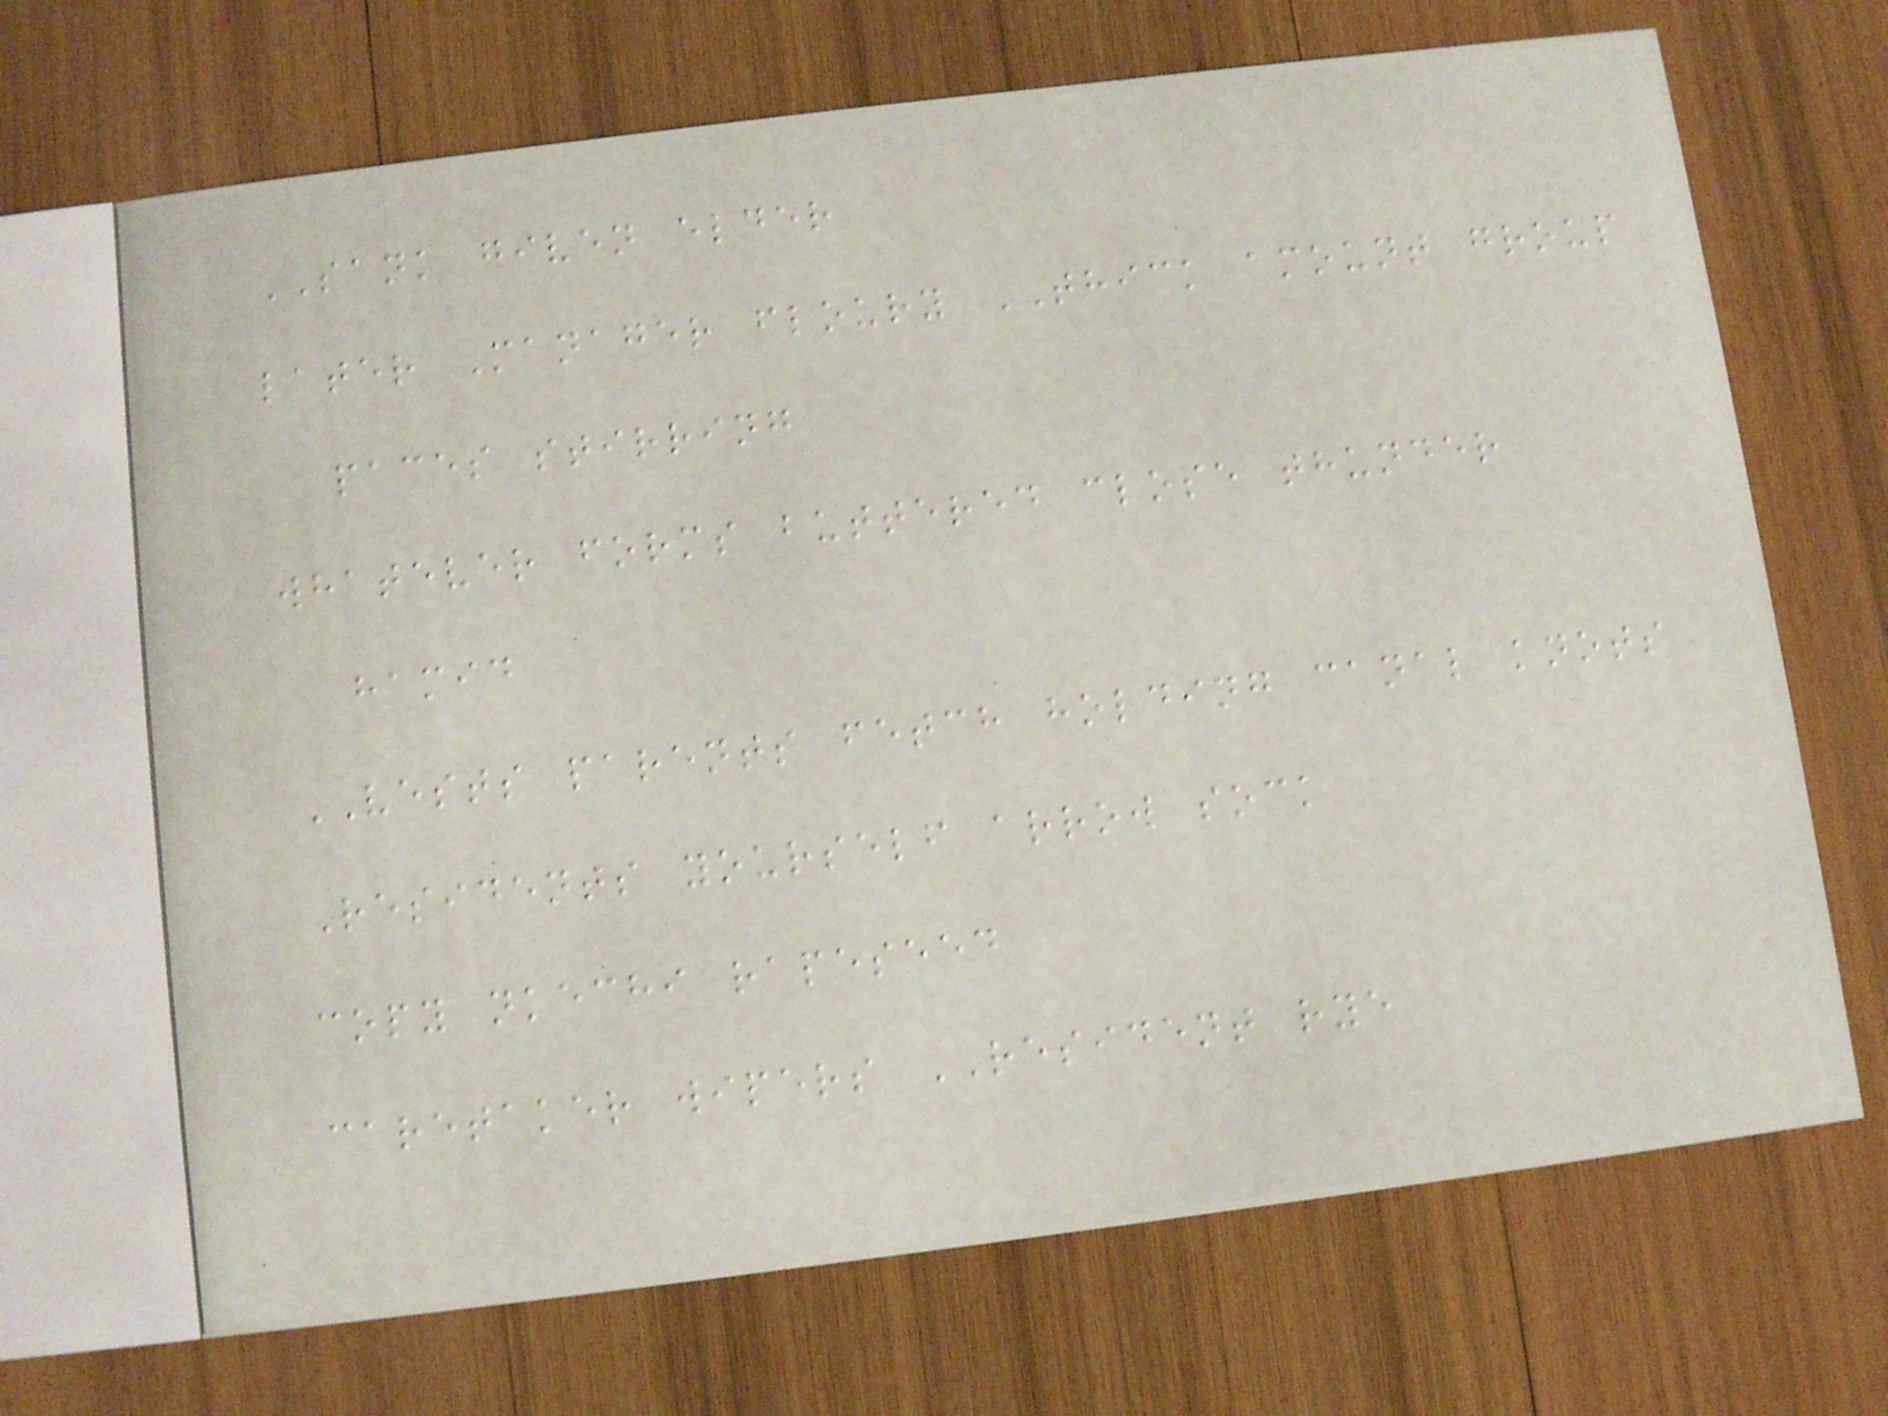SANK given elder
later Manager floury THICK amount group
paces stirring
whatever forms buttered close thunder
hamid
VESTS parents fetch holding canal knots
Residents yourself arrow sock
copy nkechi rapeseed
caretaker wipers RESIDENT rye
